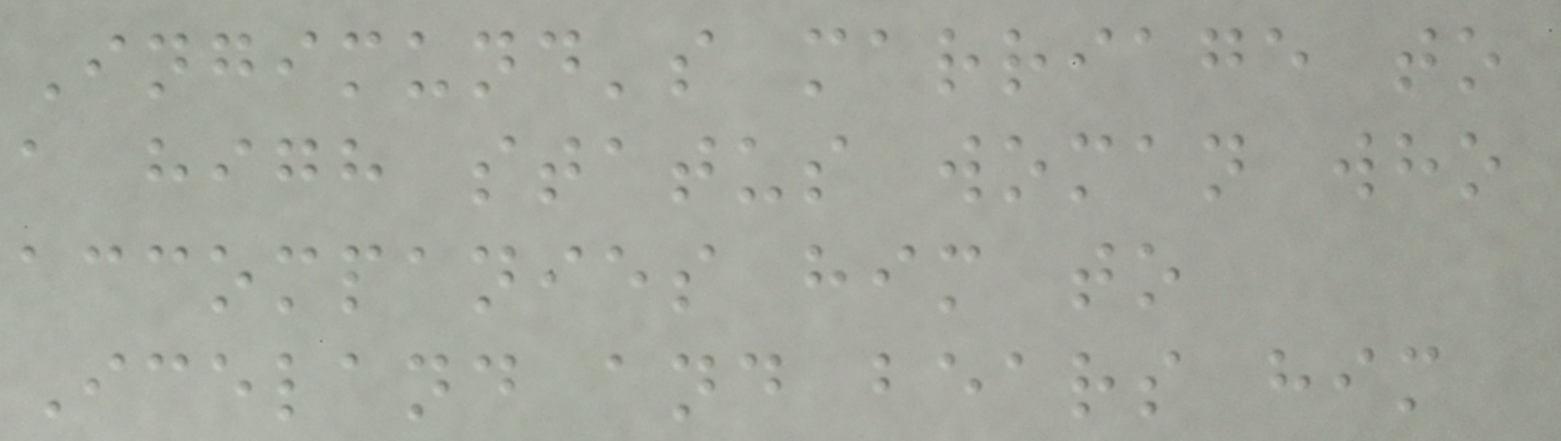Ingimund's marriage to
a high status woman who
accompanies him to
Iceland and bears him
